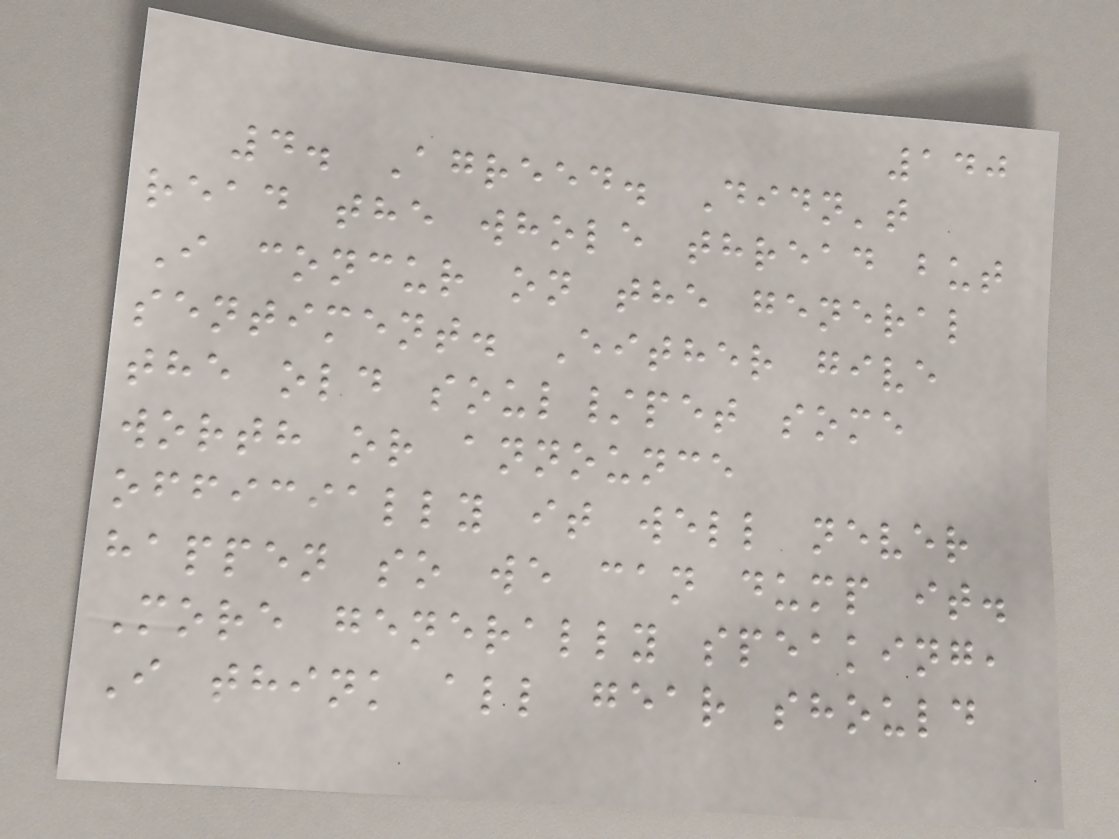140
4. Agreed. Didn't
read the whole thread but
I concur on the general
sentiment. Either give
the old soul/pet some
worth or announce
officially it well never
happen so we can dump it.
More generally speaking,
I think all gear should
